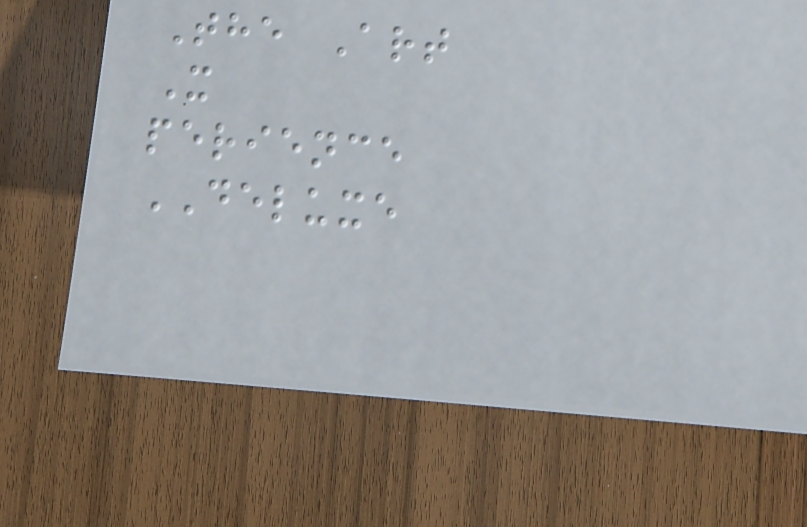The Art
X
perience
DELUXE
